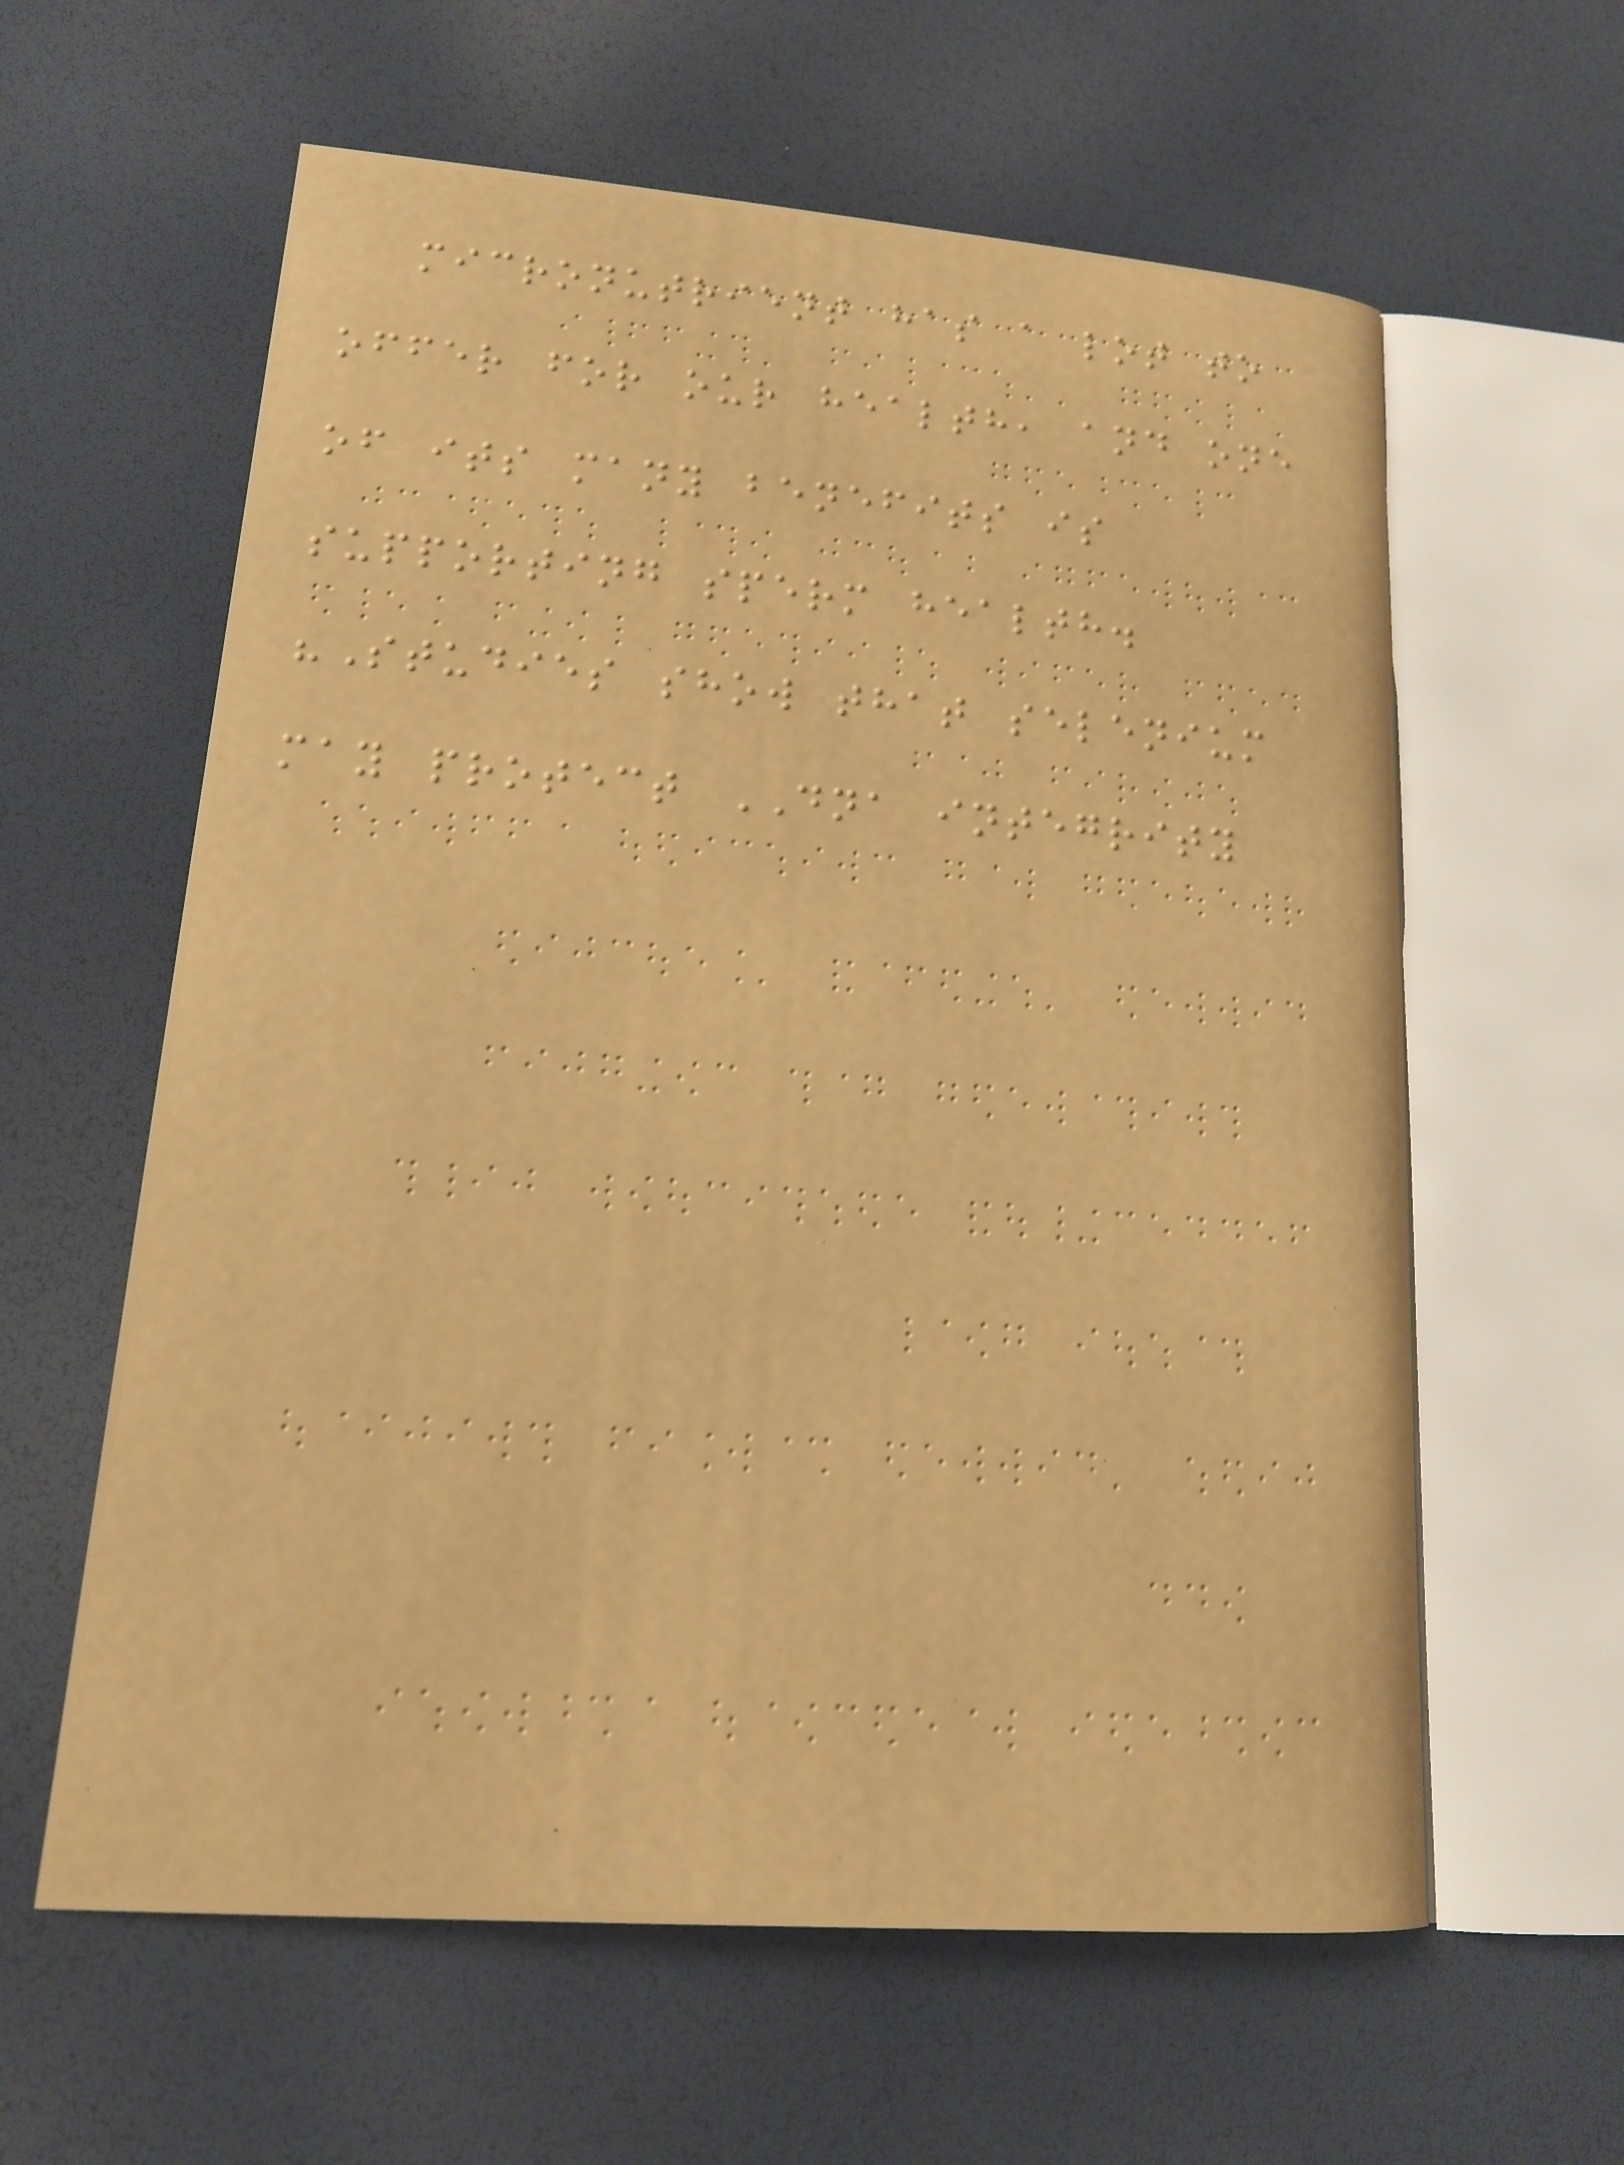micronutrient has a lot to
offer for our health, and one
of its many benefits is
supporting sperm health.
"Studies show that selenium
may protect DNA integrity
